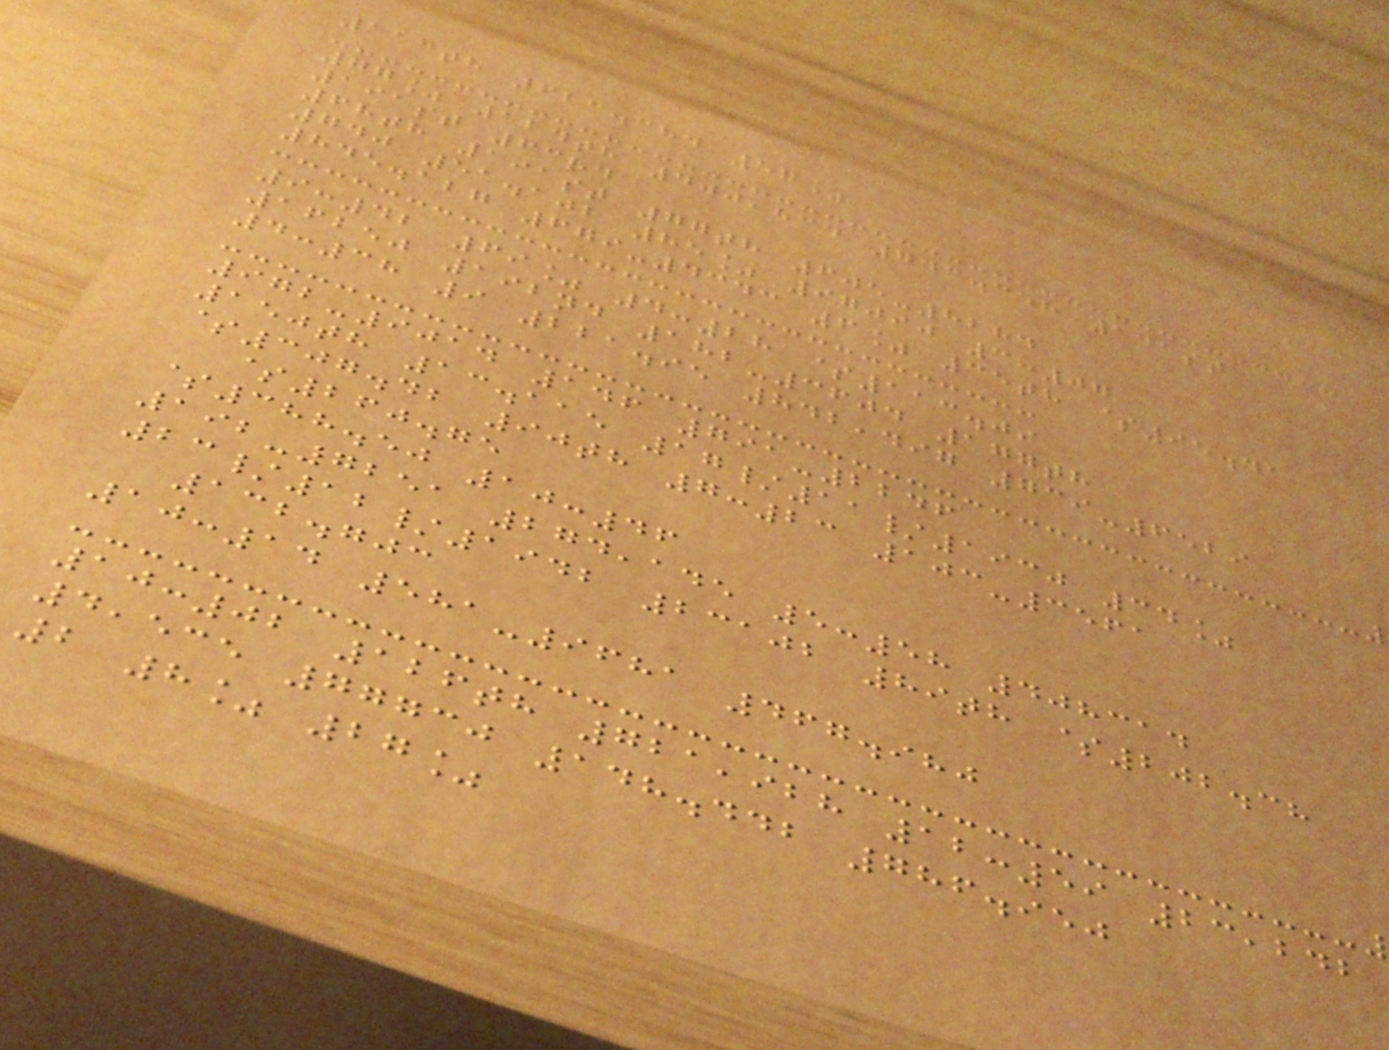113th 623.384 57%
77% 124th 400,834 743.358 141st
191st 63rd
68th 191st 77th 605-8284
740 51.102 85% 97090 3:07
845.127 679-4343 6% 35th $95.41
9:42 69% 4:28 $113.09
16250 192nd 182-3604 177th
4:38 9 221.95 842,497 739-6529
972-9014 146 791-2246
150th 13.115 17/11/1930 34%
$307.42 90th 7:23 103-3561
$260.75
$388.50 10:46
192-7251 274,145 5:58 408314
23/12/1942 23102 89th $202.38
132.703
10:14 581-9681 467.980
10:02 126th 721,928 12:59 23,242
4,535 77730 148.442 786.950
2 8% 27%
